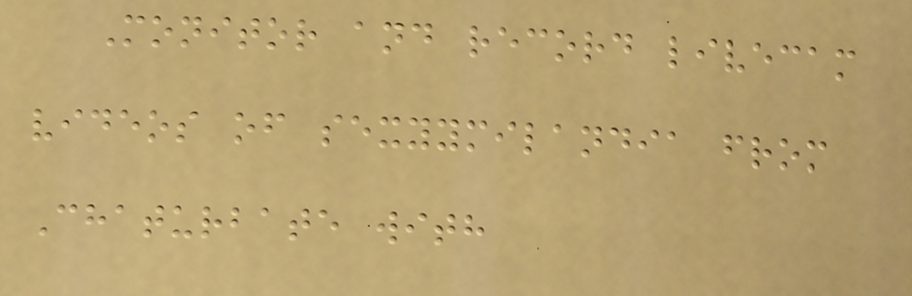Monitor and record livecam
videos of sexyymilandia from
Chaturbate with
